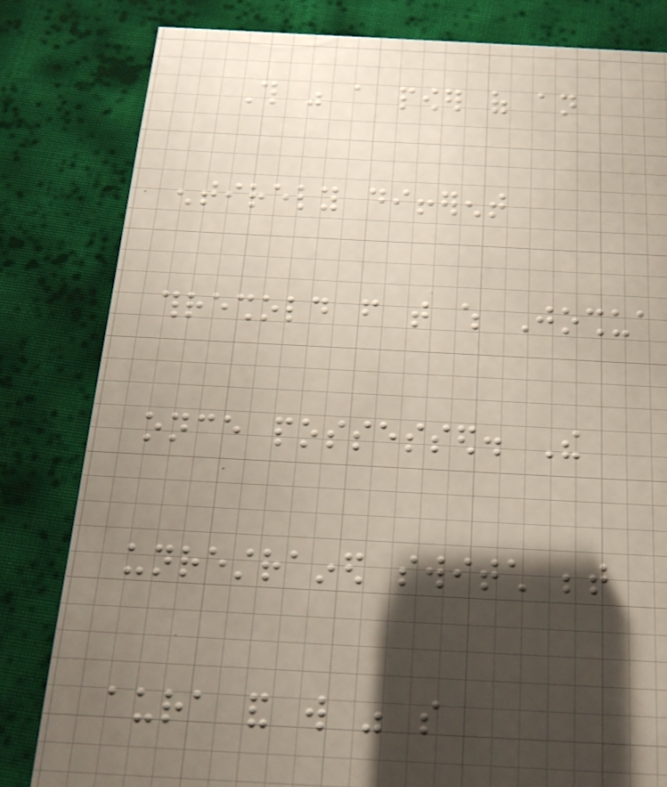This was a power of an
entirely different
threshold from that which Joshua
once possessed. The
unrestrained switch between
aura and will was so
